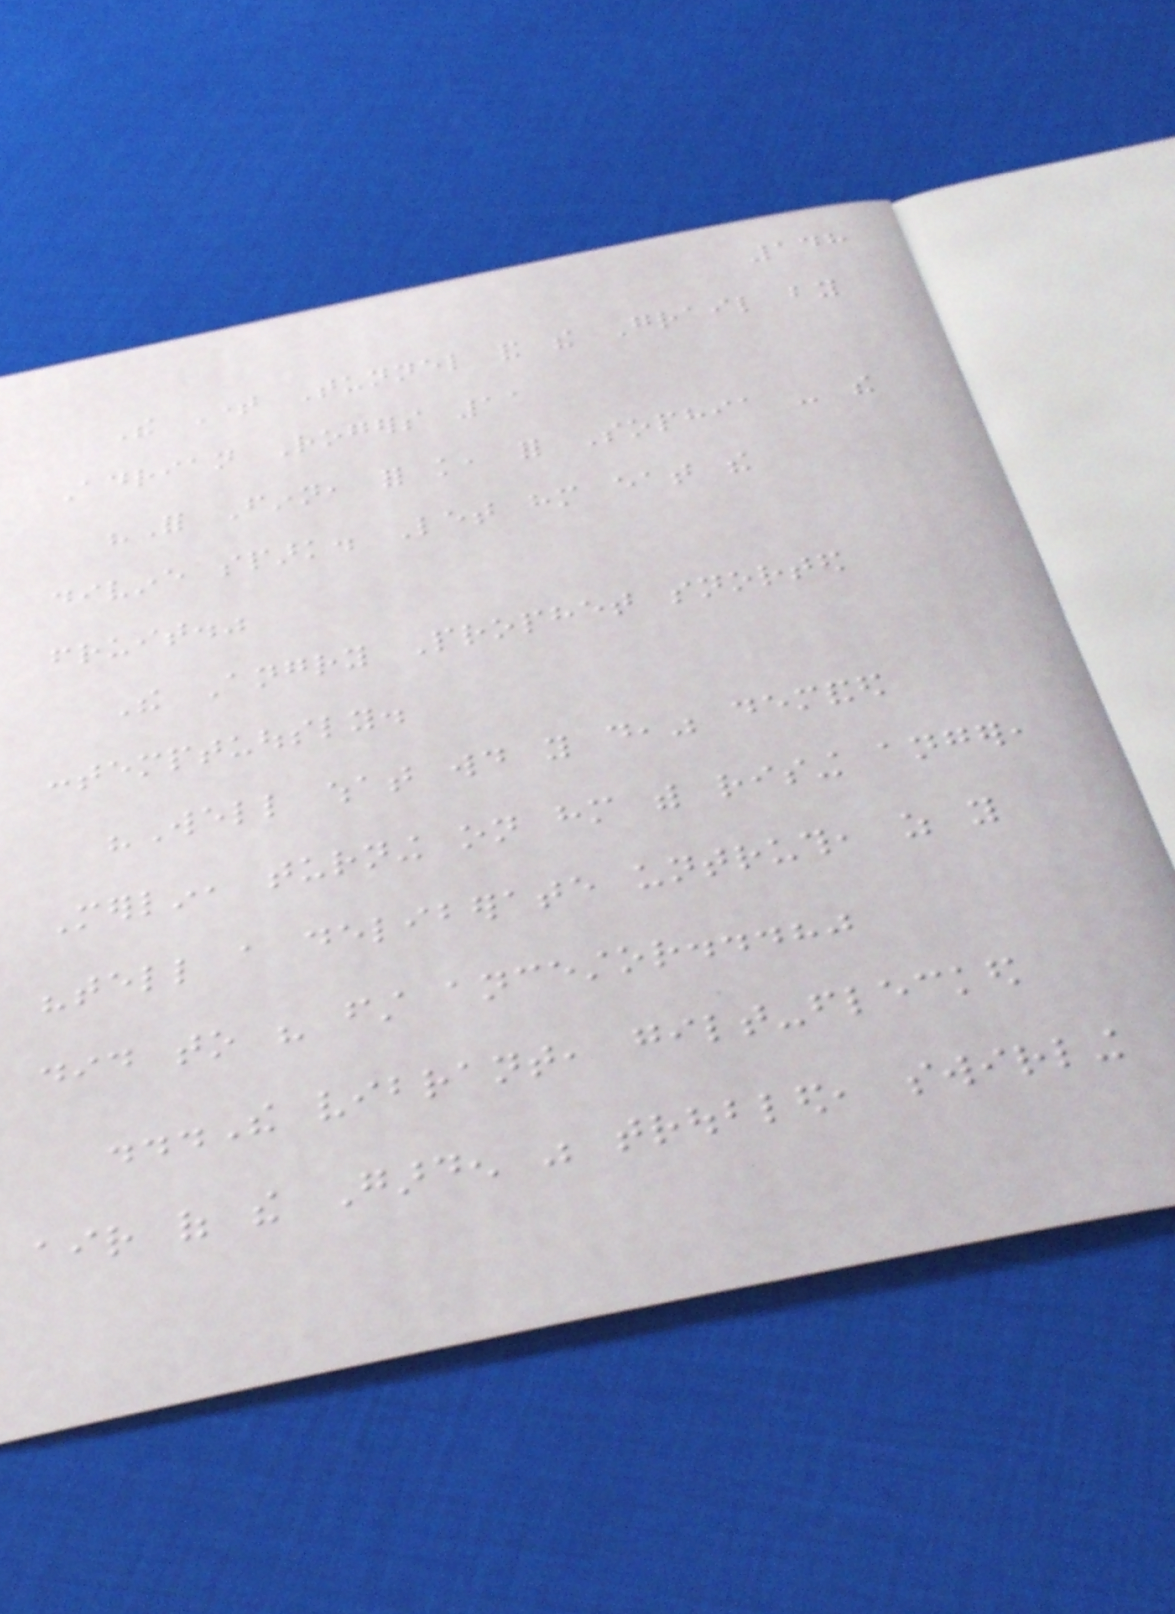148
The Time Tunnel and the Grail by
Adrian Rogers 11
"For Finn, for knowledge, for Sophia - the
divine spark. Let him eat the
fruit."
The Angry Prophet snorted
contemptuously.
"Well what would you do," demanded
Merlin, turning on him with rising anger,
"tell a deliberate untruth, as you
did to his first ancestor...?"
...The vibrant, gilt-flecked
air of the Garden was troubled, swirling
